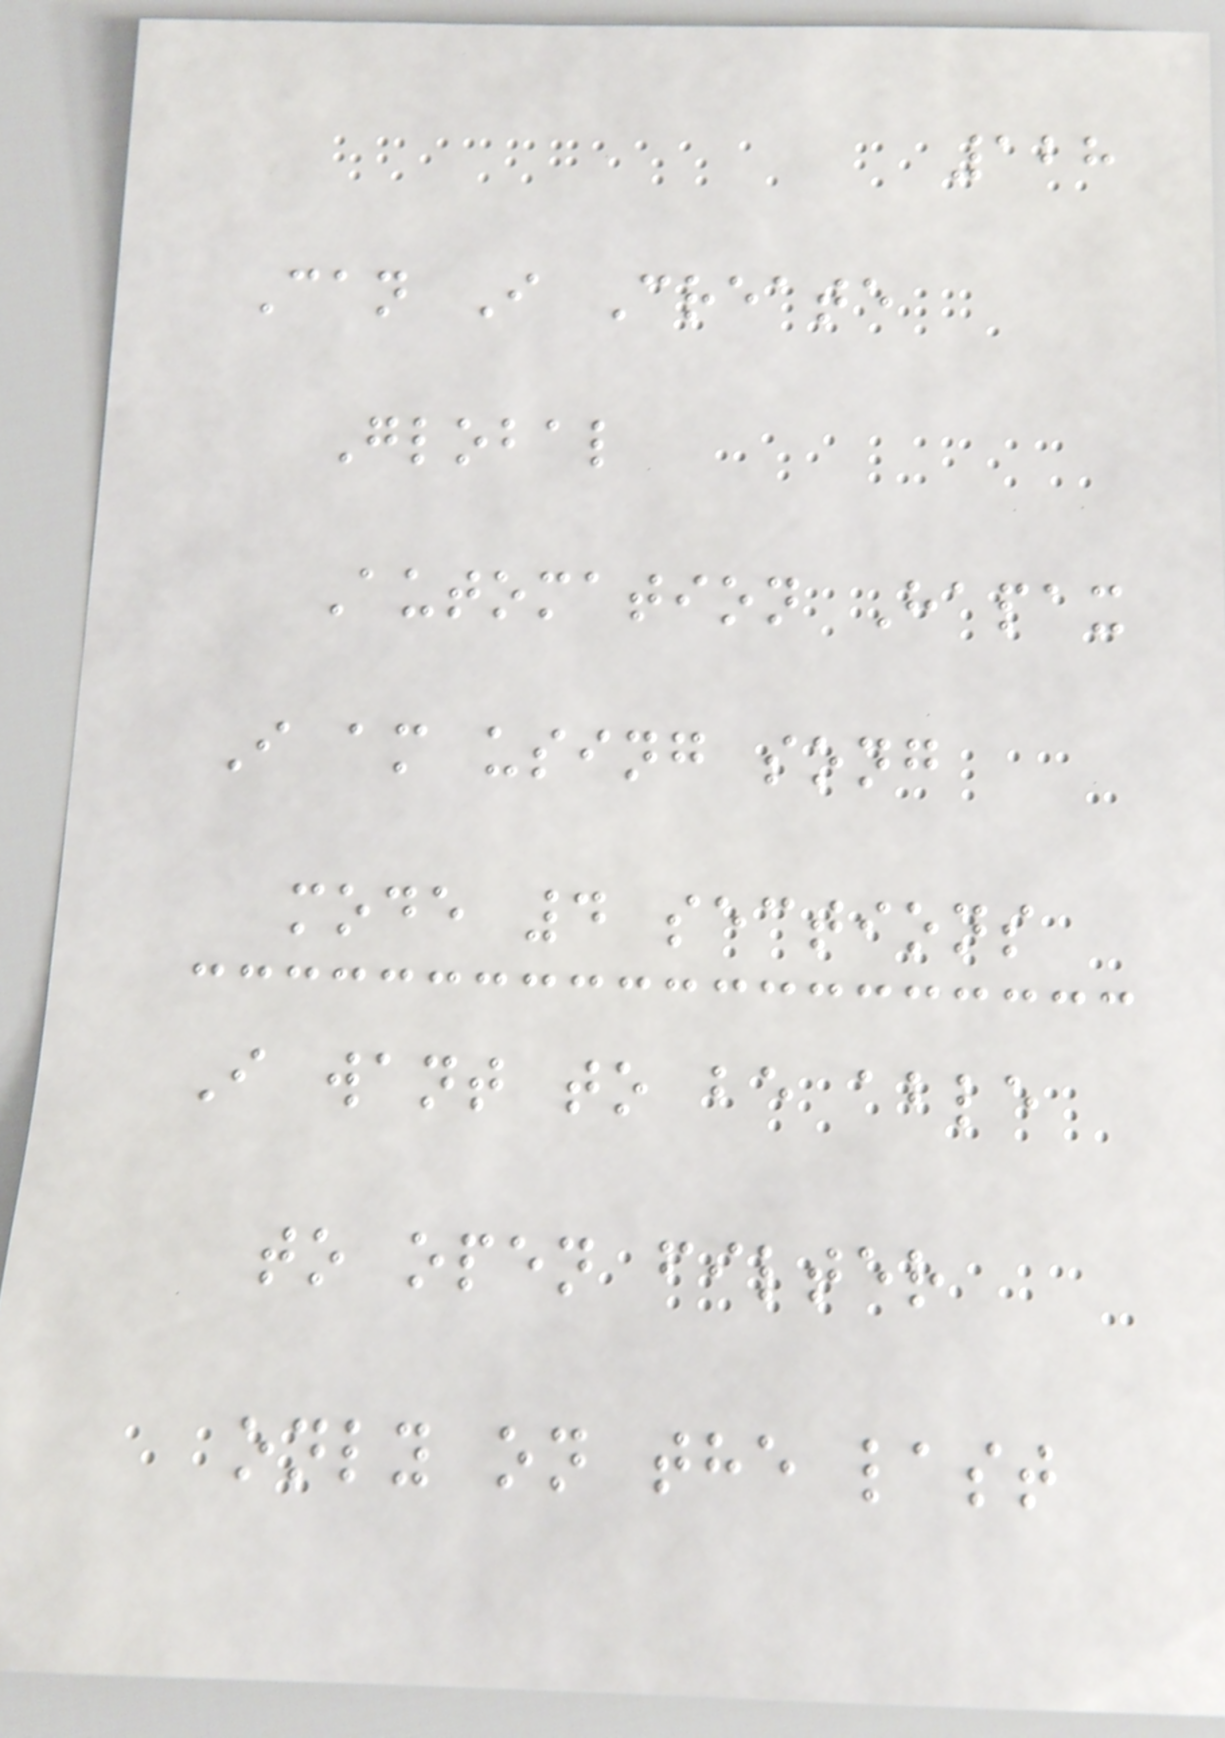128
Can I Create
Global
Automation Hapax
I am using song
mode 4 sections
I want to be able
to open filter
only on the last
